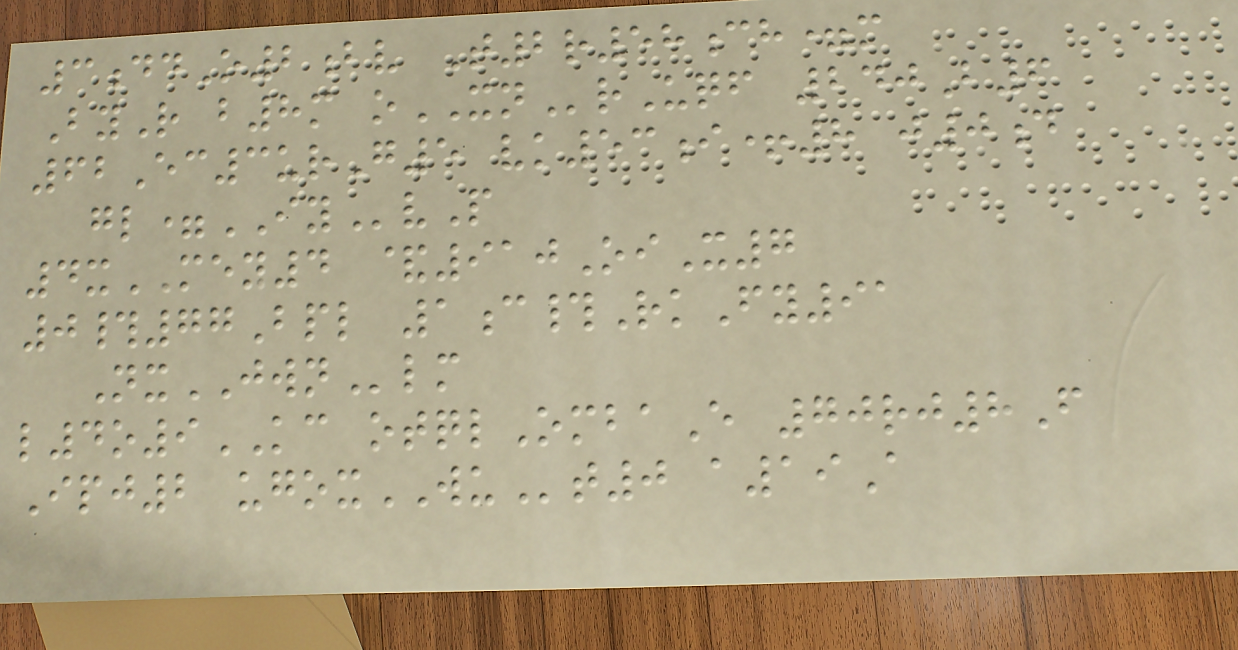3ddO2bv T2r58ch=m
ByR b8m oXNrUqf 240B6
62Ec3urG5 vk53i+8 j0d
gl=IYvP
4xMEY4 &910OiX7
0#77Bpl 1c#RkFy91
NxJWNlm
l4o9KC otqlOmbaE 70rj8F
Ipj2 ugoxWUt0 a19A
